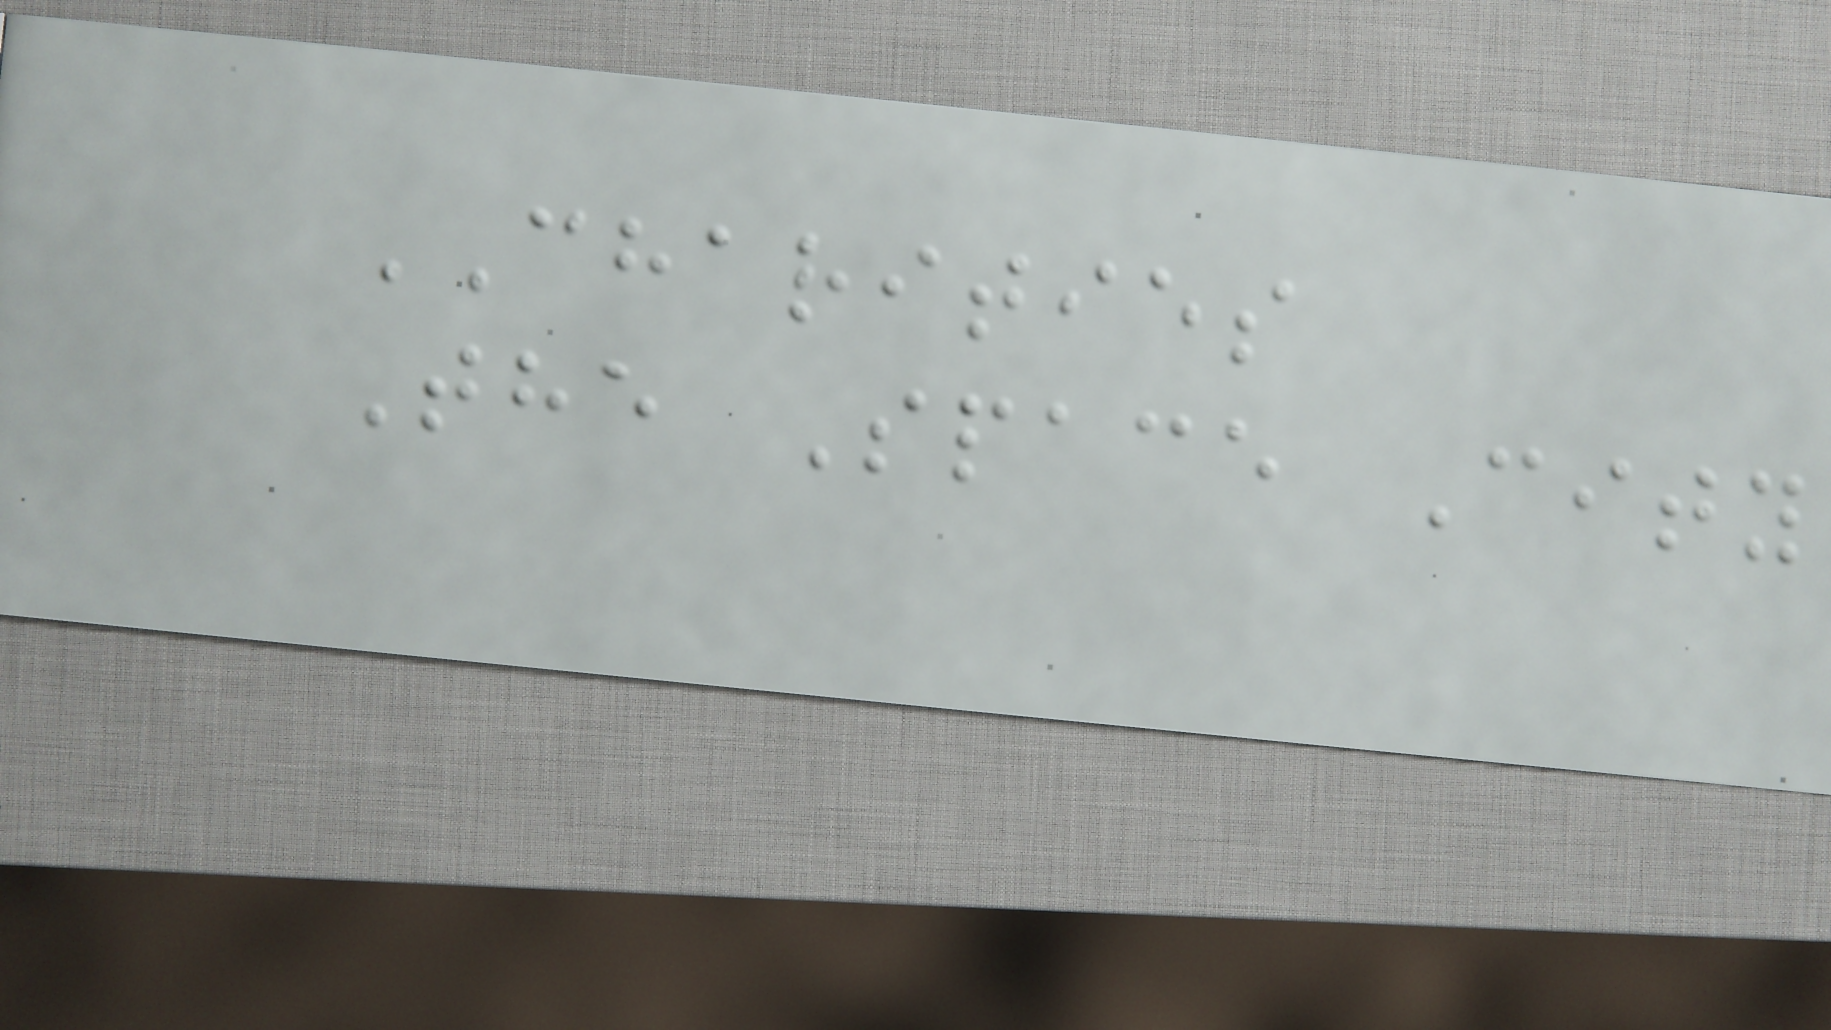CHARITIES
The Space City
